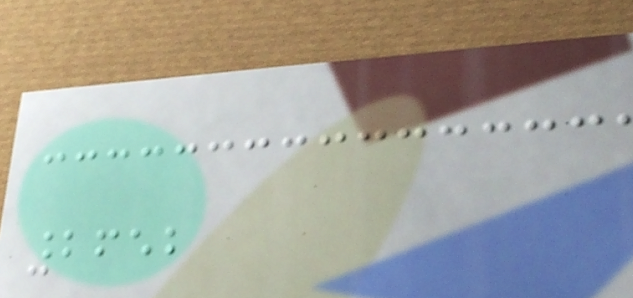2652
